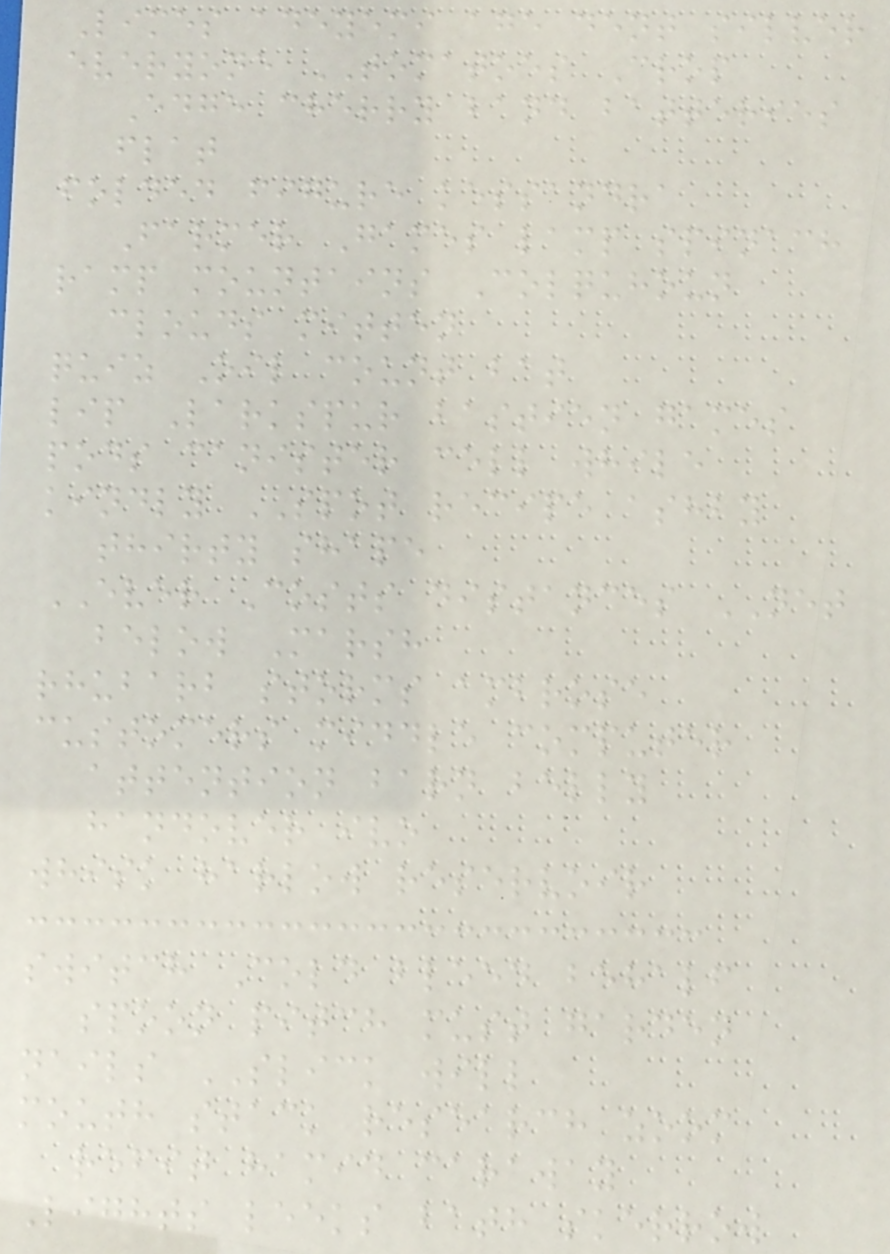Limes adeyemi age dent silver
everyone TOMATOES Crop
Edge cherry band batteries
flat
folded figure kessandra
Farmer Games lamp spinach
ramp mountains Colquhoun
clouds mitten
quiz Oil count bat
lip Larkspur bastien games
pods canister cell while
kindly SPOT recipe ashby
thirty shape
EVER Costs distances NET
below Marsh
rhubarb storms ambrose
customers middle computer
attention barn belly
handover ivo
whisk harlow reservoir
switch Cold bleed behalf
spoon pitch must garden
nails SLICK will
mouth stack research zoom
refit hamid caraway
Lights leeks bath skerrow
